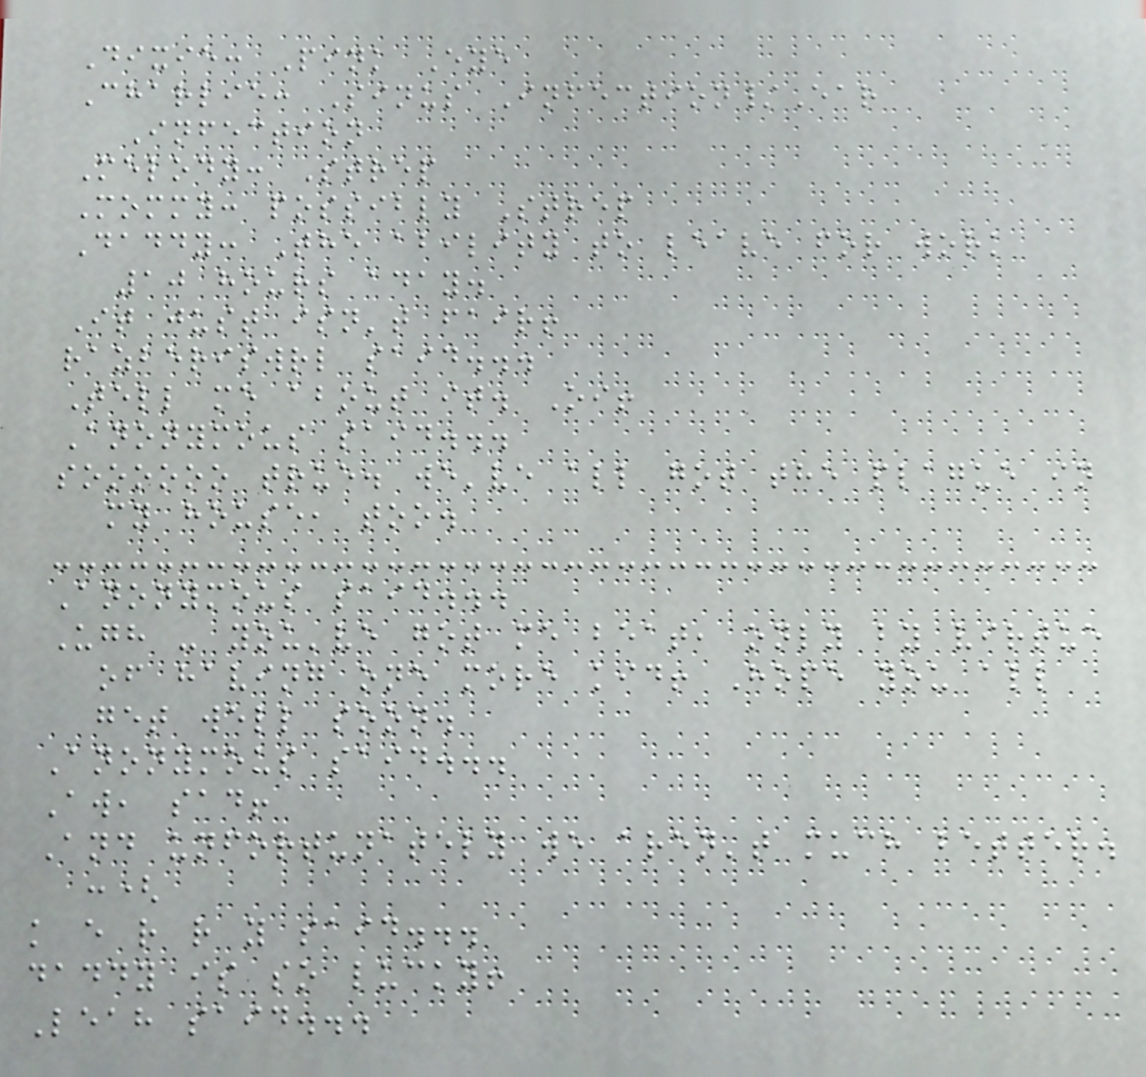Dixie: Pink Eye
Charlie: Sinus Infection/Ear
Infection
Melody: Strep
Mommy: possibly Strep
Daddy: The ability to leave for work
10 hours aday.
It just isn't fair!
razberiswrl said...
Tell me about it. Oi!
Anonymous said...
soooooo true. we've all got the plague in
my house, too.
Anonymous said...
Ugh - you've got me beat, only by virtue
of having one more kid! Hope you all
get well soon.
Anonymous said...
Aw, sad!
And unfortunately we aren't much better.
:(
k e r r y said...
daddy is so lucky!
Leah said...
